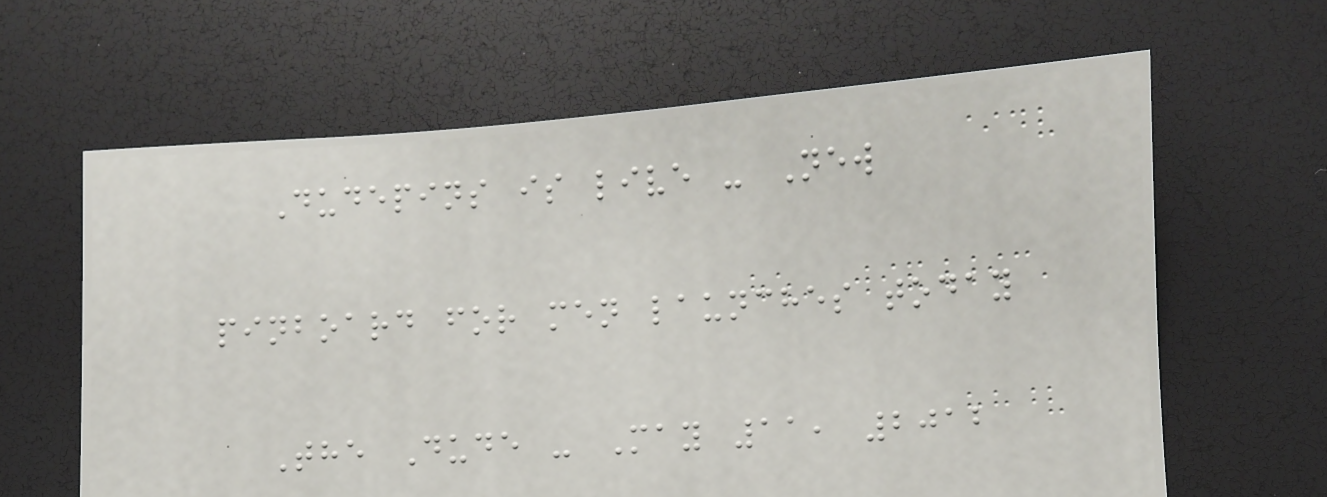Dudepins is live - New
pinboard for men launches today
The Dude - May 11, 2012
